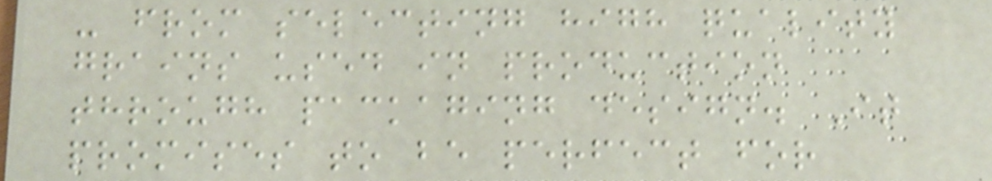- from selecting high quality
grains used in production
through packaging design. It
promises to be perfect for
